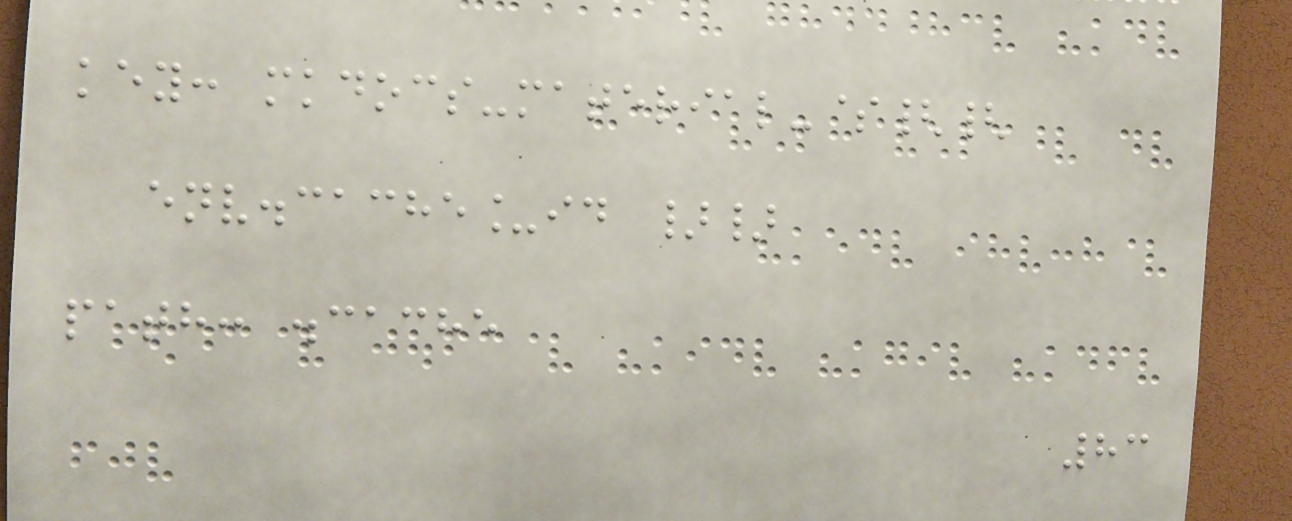key: mkdocs-material-${{
env.cache_id }}
path: .cache
83
